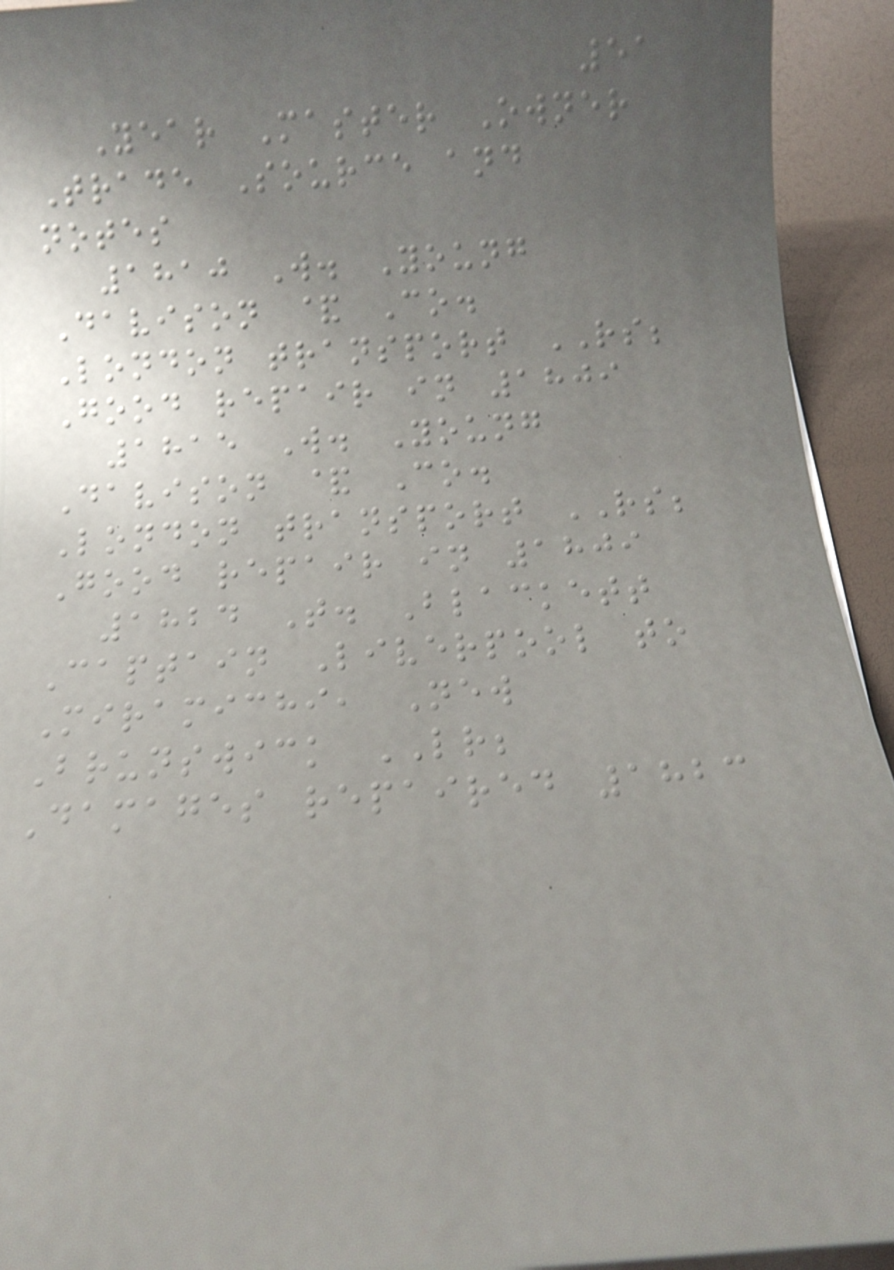51
Year Master Owner
Trade Source and
notes
1810 W. Young
Davison & Co.
London transport RS;
Good repair in 1809
1815 W. Young
Davison & Co.
London transport RS;
Good repair in 1809
1824 T. Blackett
Captain Liverpool to
Miramichi, New
Brunswick LR;
Damages repaired 1823
